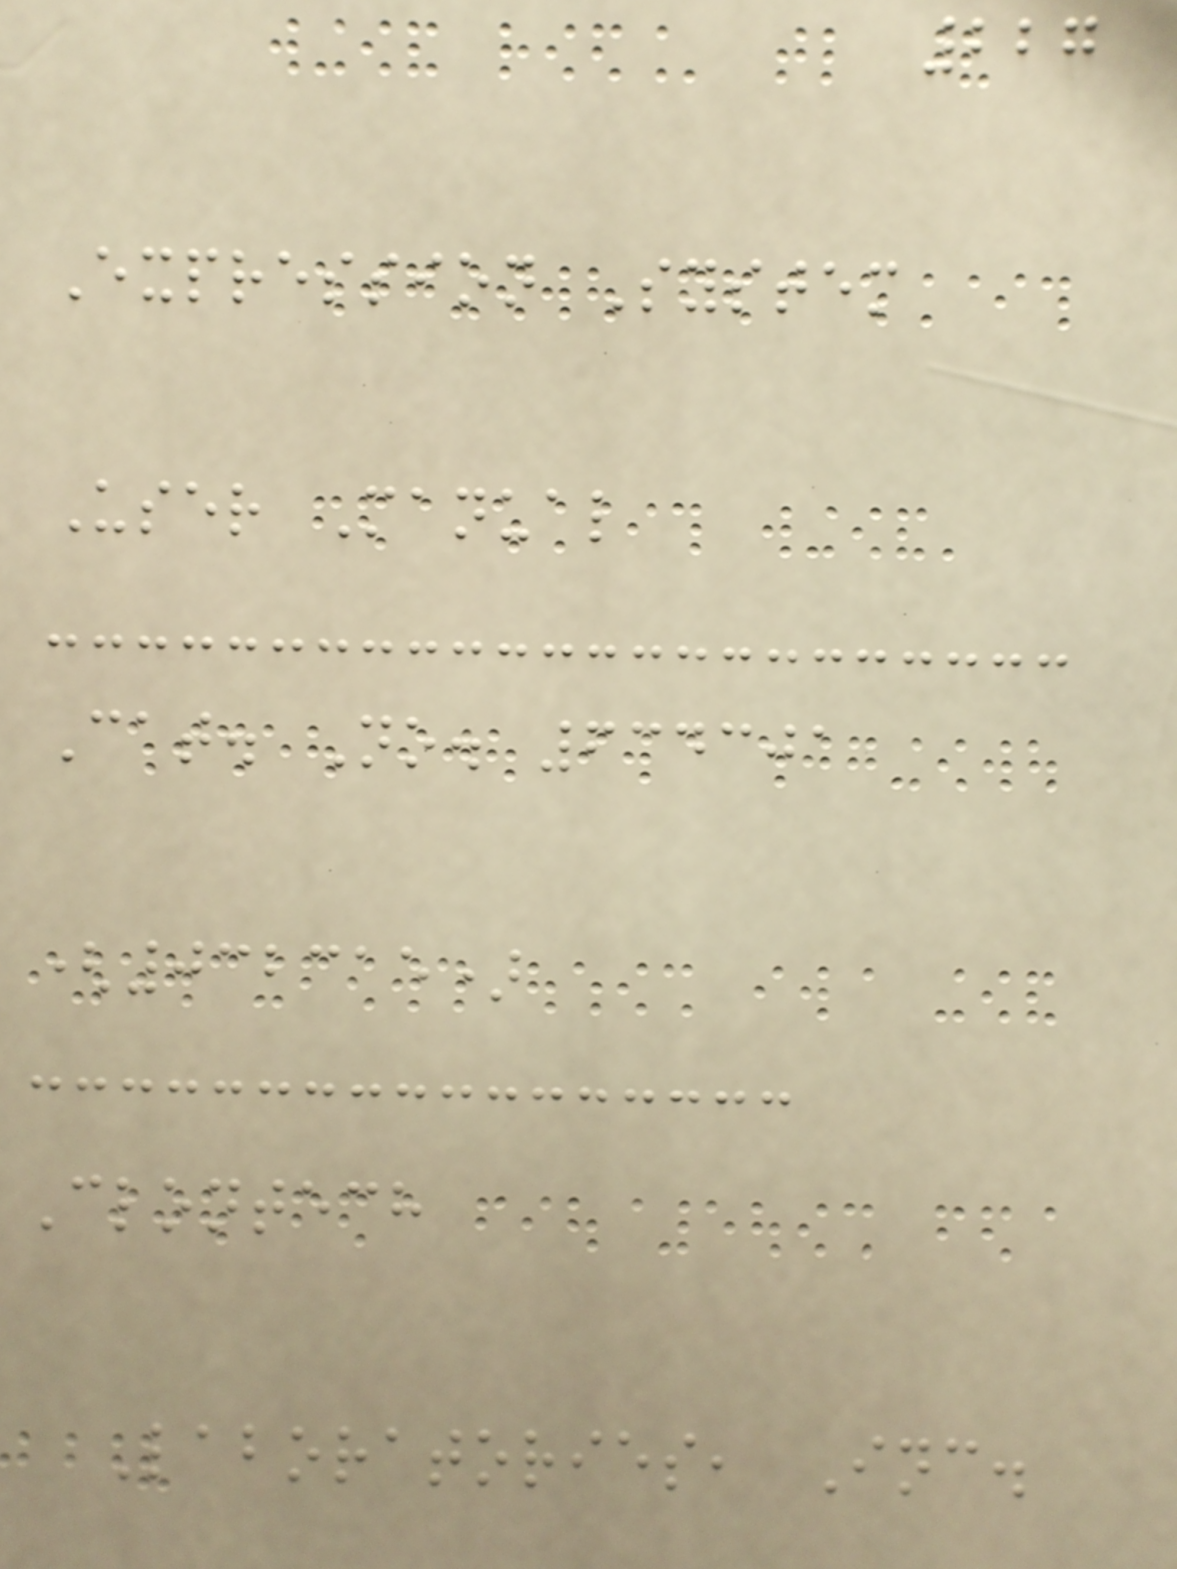227
Expression System
User Manual
Cat. No. 634301
(032315)
Clontech
Laboratories, Inc.
